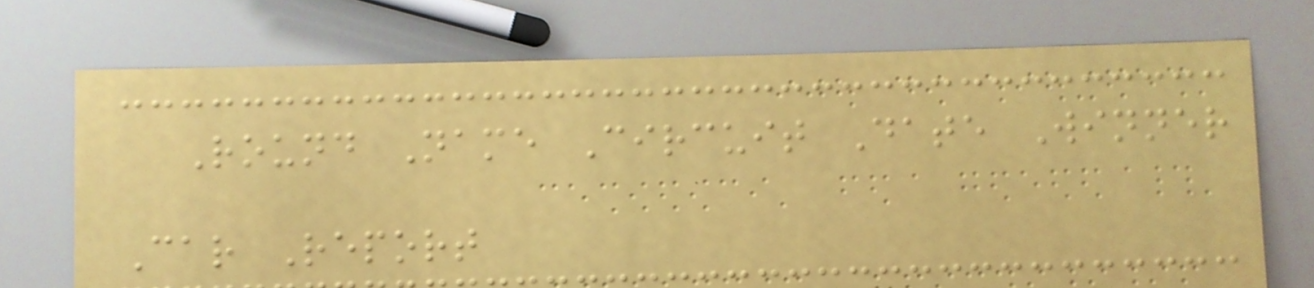Round Name Circuit Date Winner
Car Report
